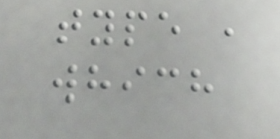type ,
which
